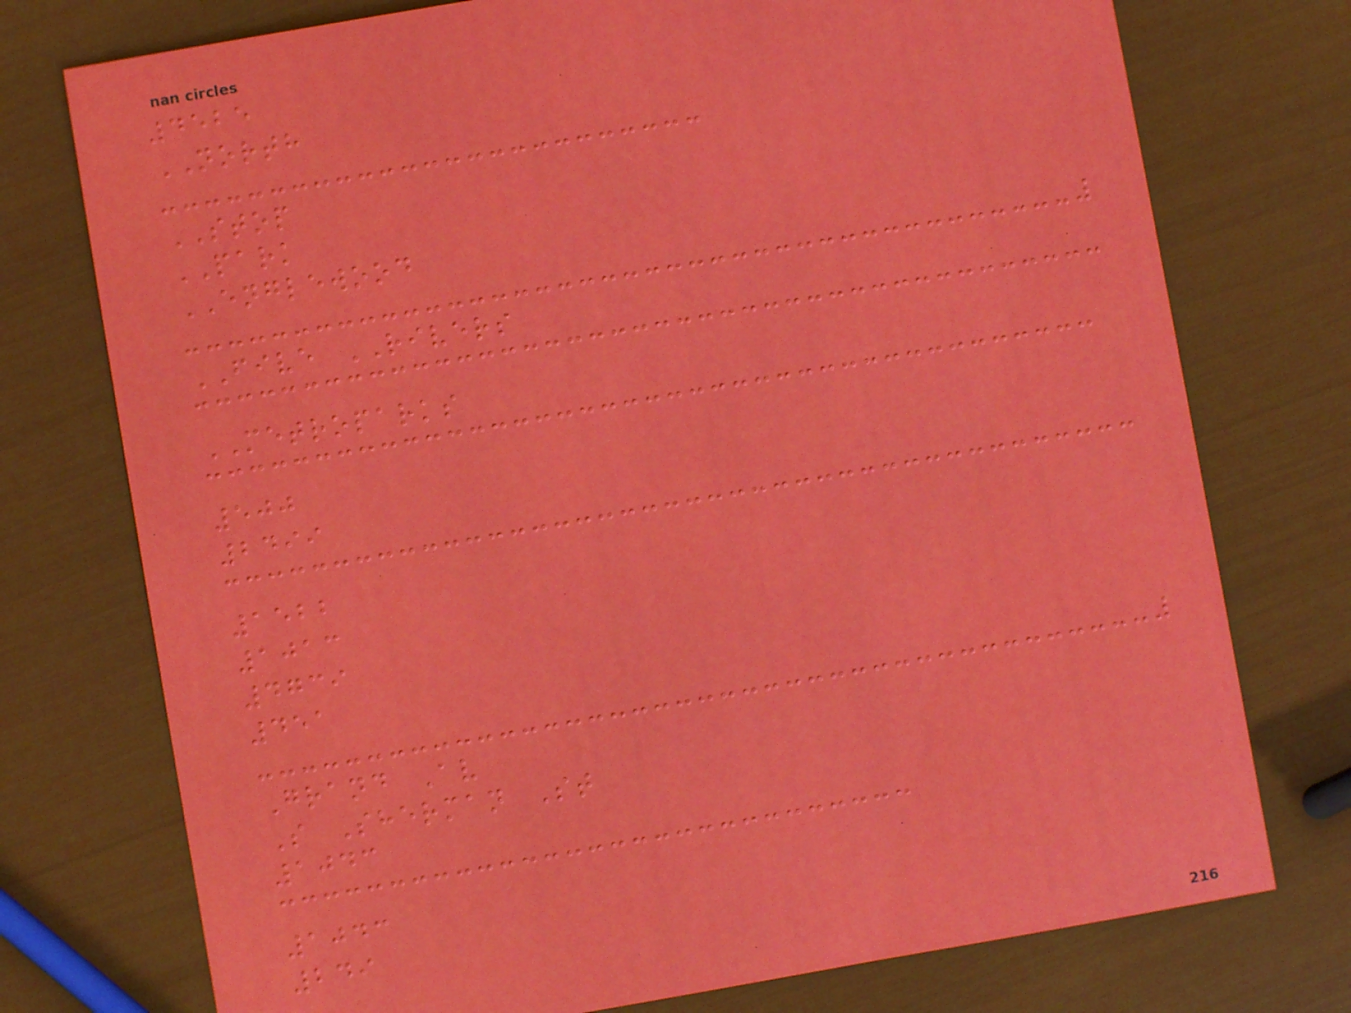4525
NORTH
STOP
PARK
ENGLEWOOD
FIVE RIVERS
METROPARKS
500
2499
1522
1013
4739
451
Grand Av
S Sherman St
1043
1043
249
